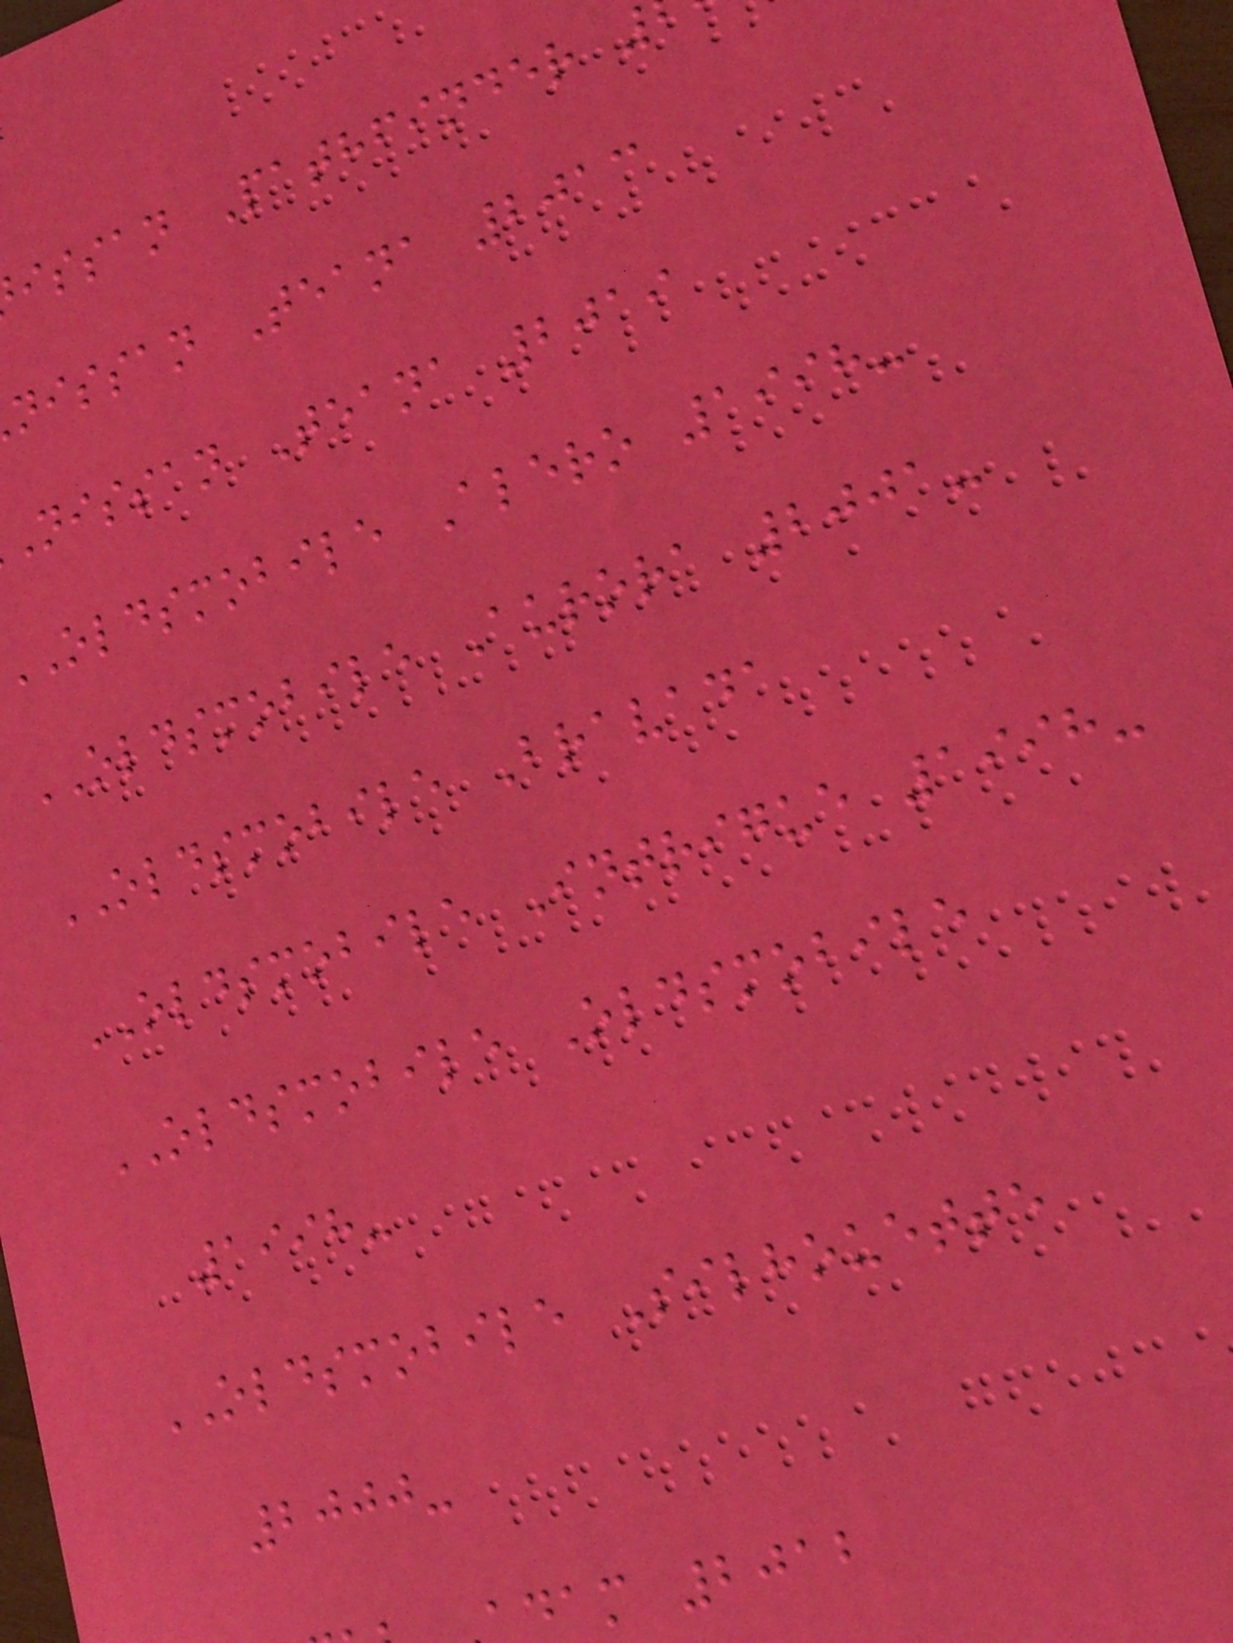issan Pathfinder
nissan Teana 2013
nissan Teana 2019
oldsmobile Alero 1998-
OLDSMOBILE Aurora 2001-
OLDSMOBILE Bravada
OLDSMOBILE Intrigue 1998-
OLDSMOBILE Oldsmobile
1998-
OLDSMOBILE Silhouette
2000-
dam 2012
